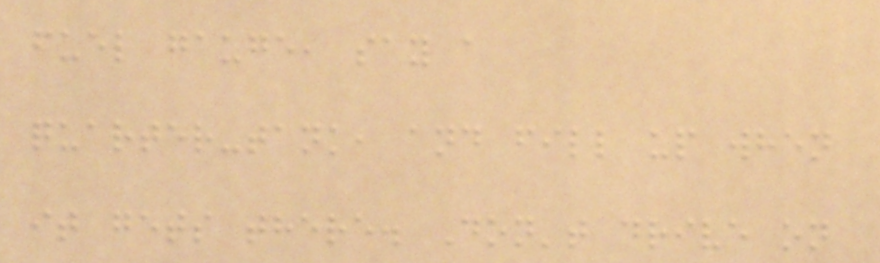fuel gauge, say a
quarter-tank, and fill up when
it gets there. Don't drive on
